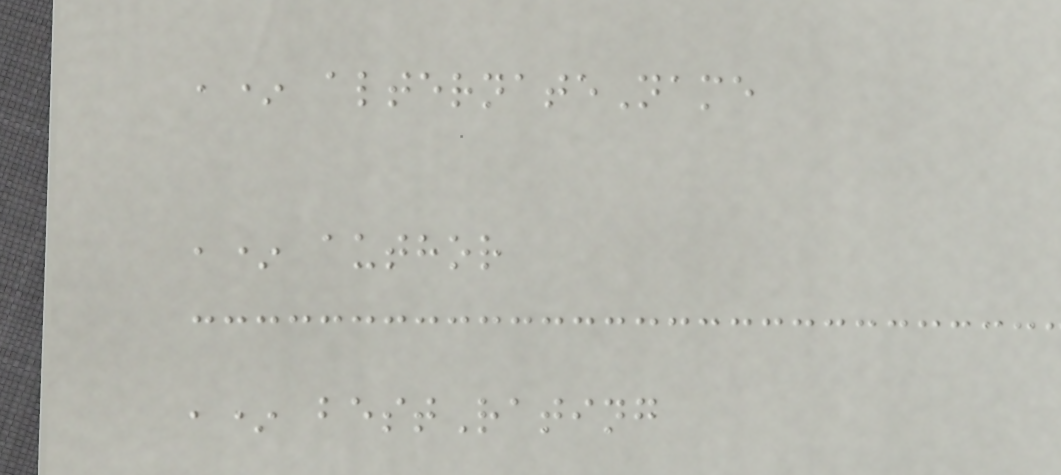,* alternateName
,* author
,* bestRating
